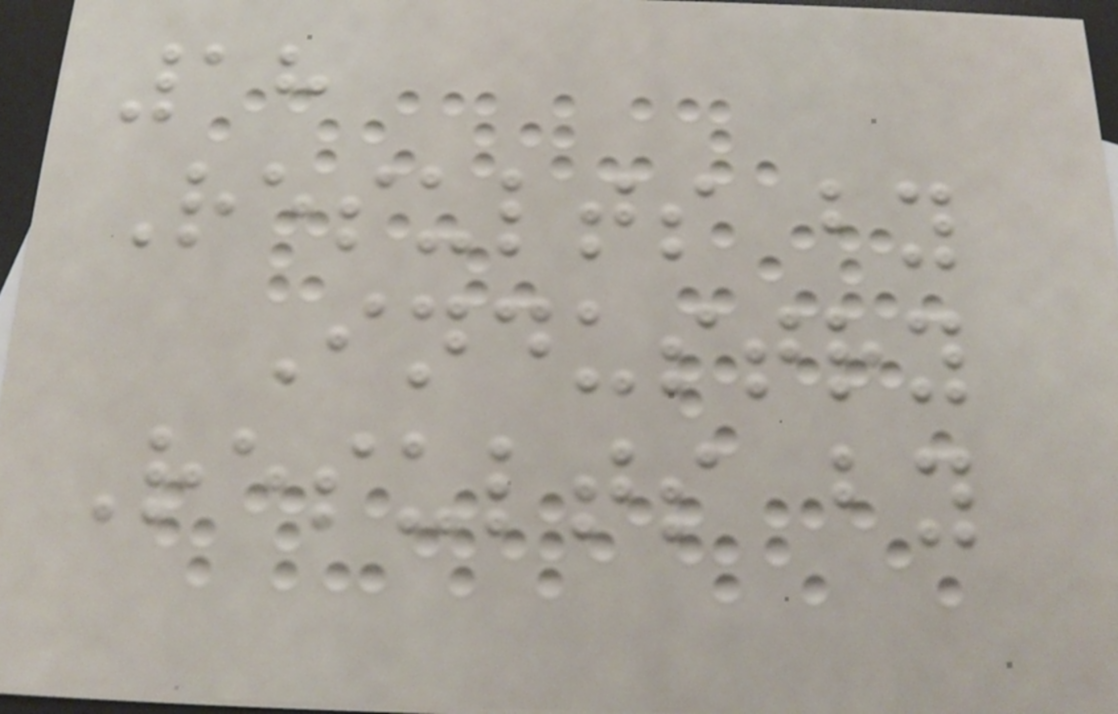18
Results by
Industry
Results by
